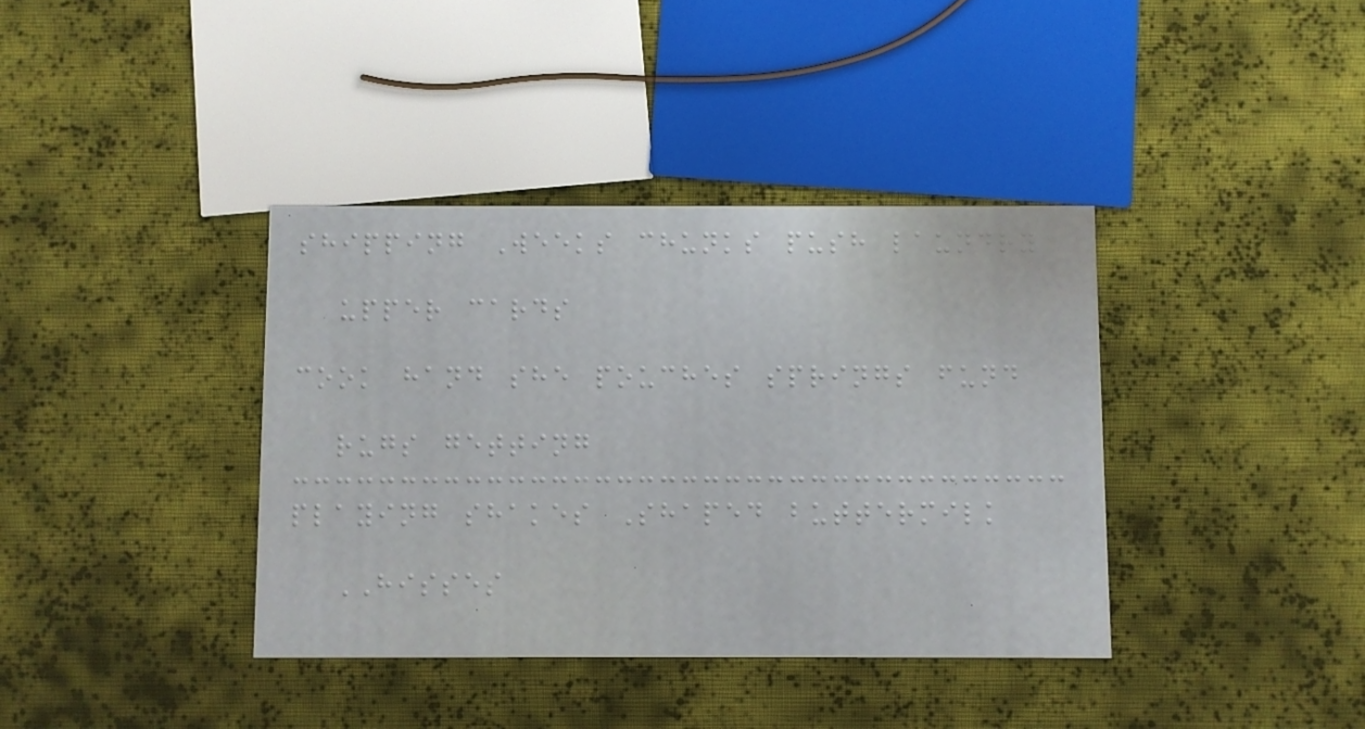shipping Weeks chunks push laundry
upper cards
cook hand she pouches springs fund
rugs getting
playing shakes Shaped buttermilk
HISSES
